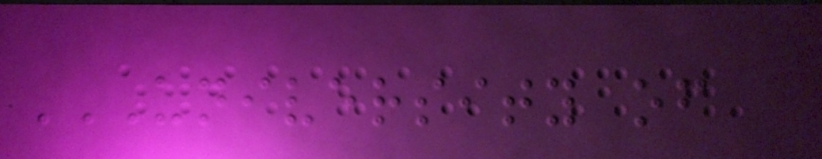UNIVERSITY OF
